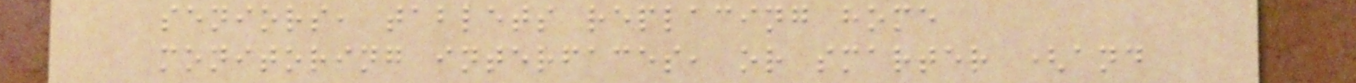seniors, tablets replacing home
monitoring interfaces, or smarter (and
